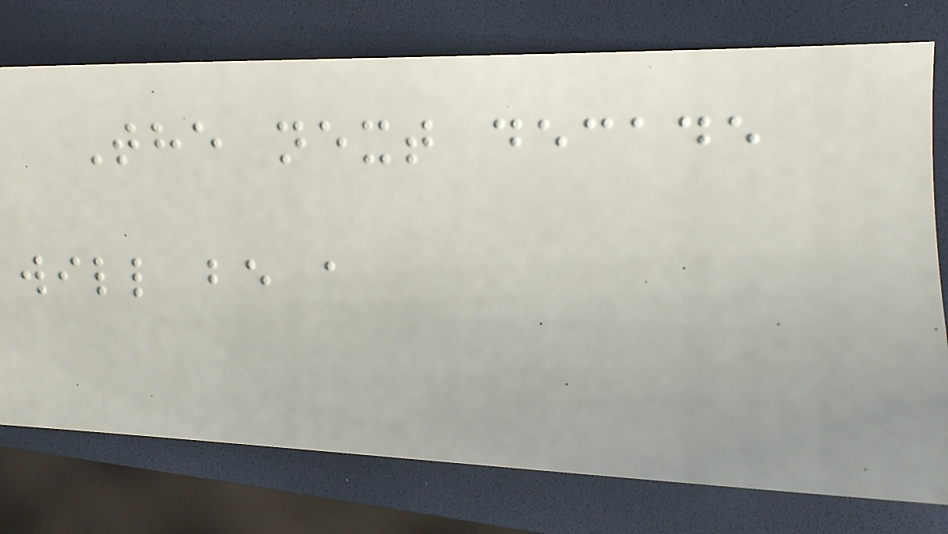The next decade
will be a
